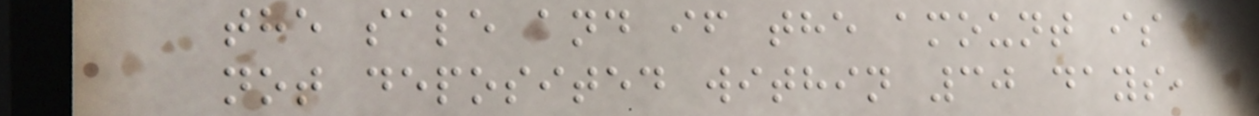the sale and if the amount is
not deposited within 30 days,
